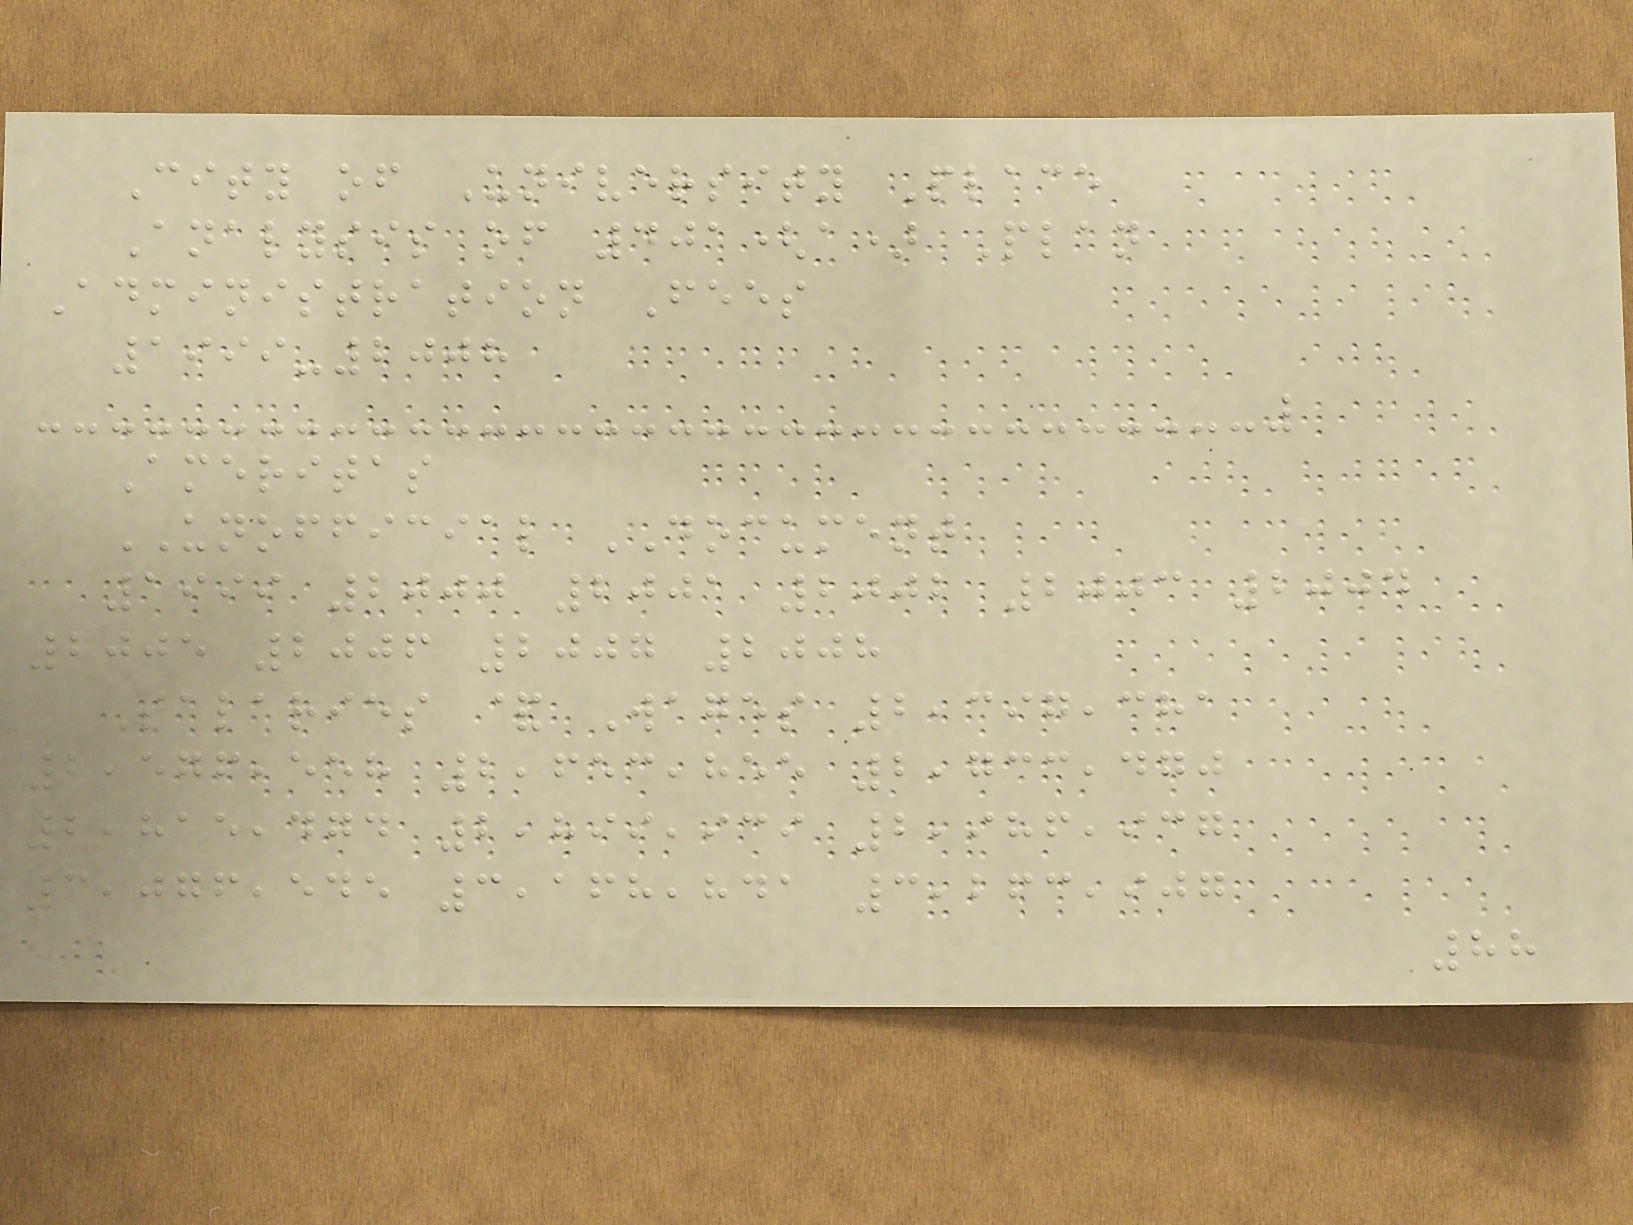City of University Place
Analysis of 401(a) Plan
Administration Fees
1999-2008
Ameritas
UNOFFICIAL DOCUMENT
1999 2000 2001 2002 2003 2004
2005 2006 2007 2008
Salaries & Wages 2,397,381
2,576,558 2,653,855 2,733,470
2,815,474 2,899,939 2,986,937
3,076,545 3,168,841 3,263,907
88
